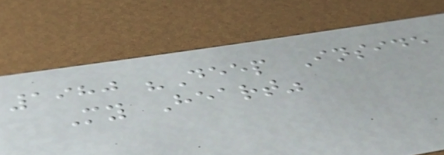1980 "Deep Inside
My Heart"
